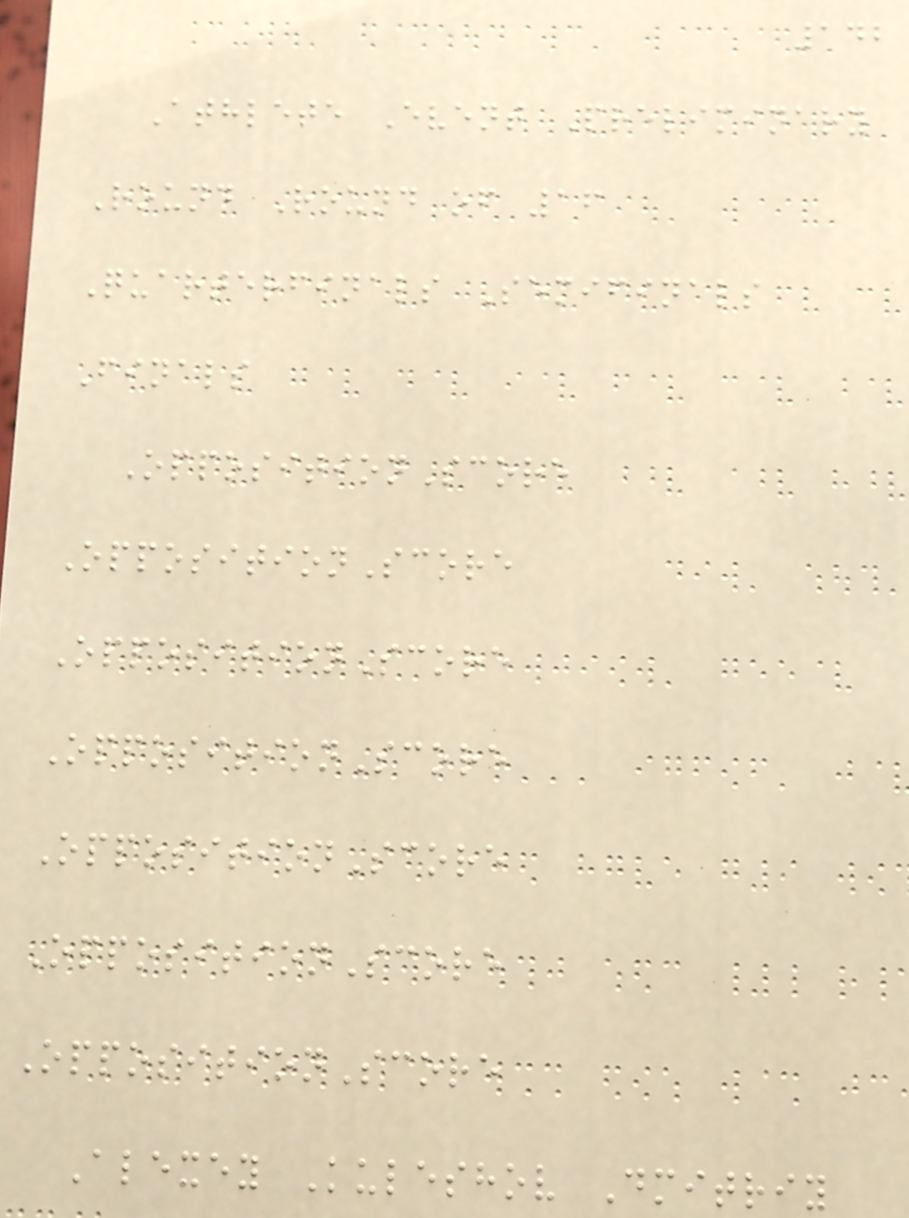142
Athlete Event Preliminary
Round Round of 16
Quarterfinals Semifinals
Finals
OppositionScore
OppositionScore
OppositionScore
OppositionScore
OppositionScore
OppositionScore
OppositionScore
Alexey Kuleshov Dmitriy
